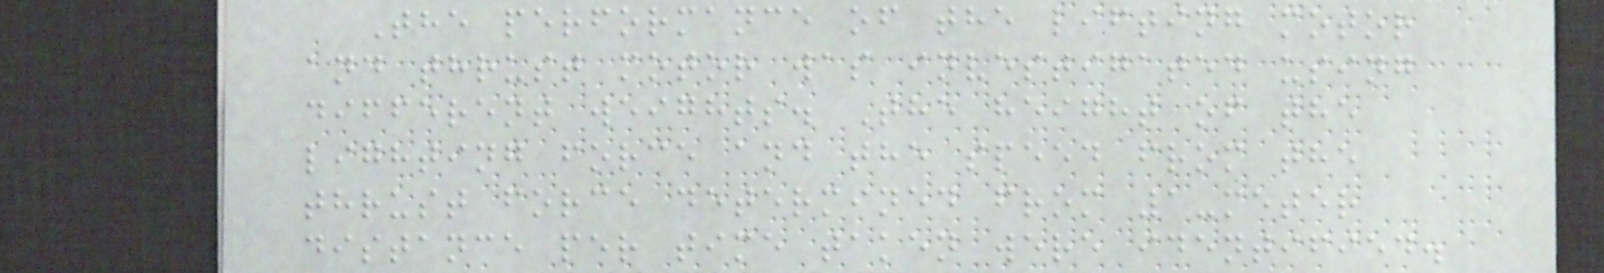The performance of the lifting motor
and thrust motor was investigated using
different weights. The height of the
lighting force and the speed from the
thrust force determined from 1-meter
distance per time taken were identified.
